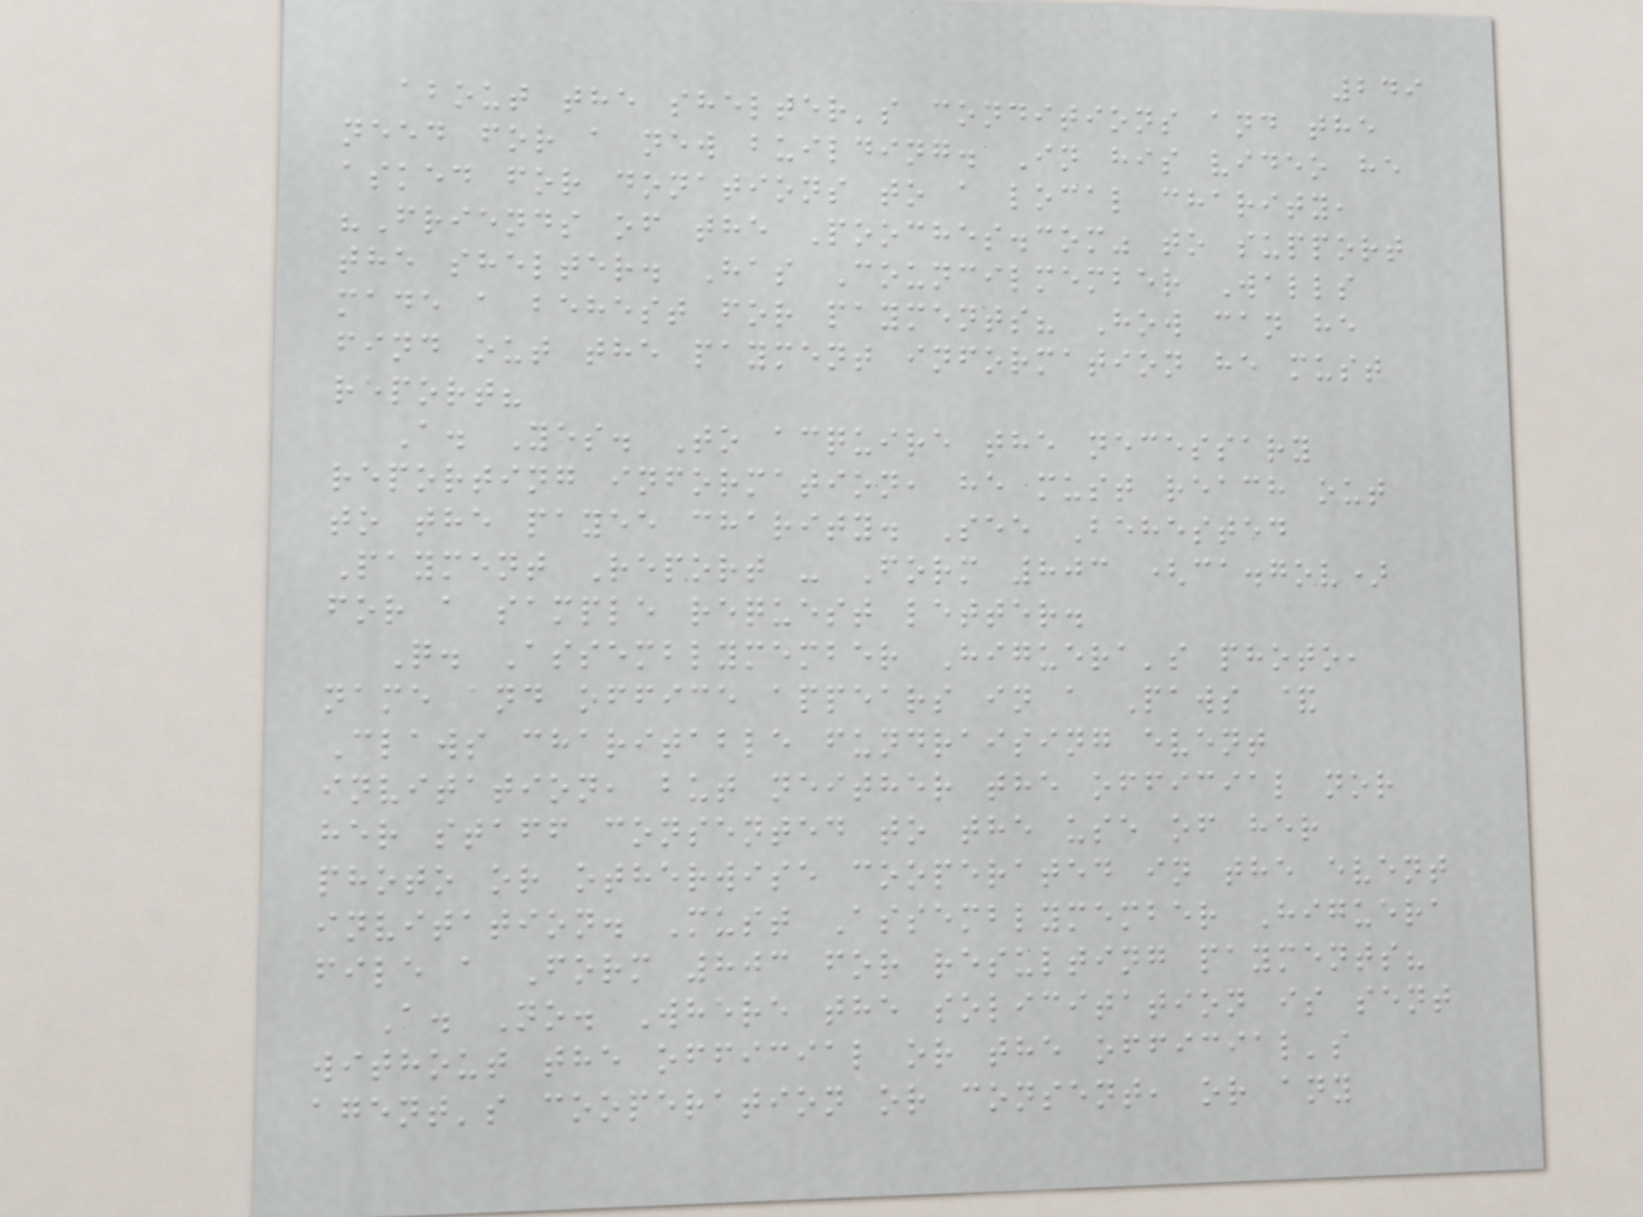249
about the shelter's conditions and the
need for a new building. In his video he
asked for donations to a local charity,
"Friends of the Pooches.com" to support
the shelter. Has Councilmember Walls
made a behest for payments? How can he
find out the payment information he must
report?
A. Yes. To acquire the necessary
reporting information, he must reach out
to the payee charity. See Behested
Payment Report - Form 803 (ca.gov)
for a sample request letter.
Q. Assemblymember Higuera's photo,
name and office appears in a Paws &
Claws charitable fundraising event
invitation, but neither the official nor
her staff consented to the use of her
photo or otherwise cooperated in the event
invitation. Must Assemblymember Higuera
file a Form 803 for resulting payments?
A. No. Where the solicitation is sent
without the official or the official's
agent's cooperation or consent, or any
